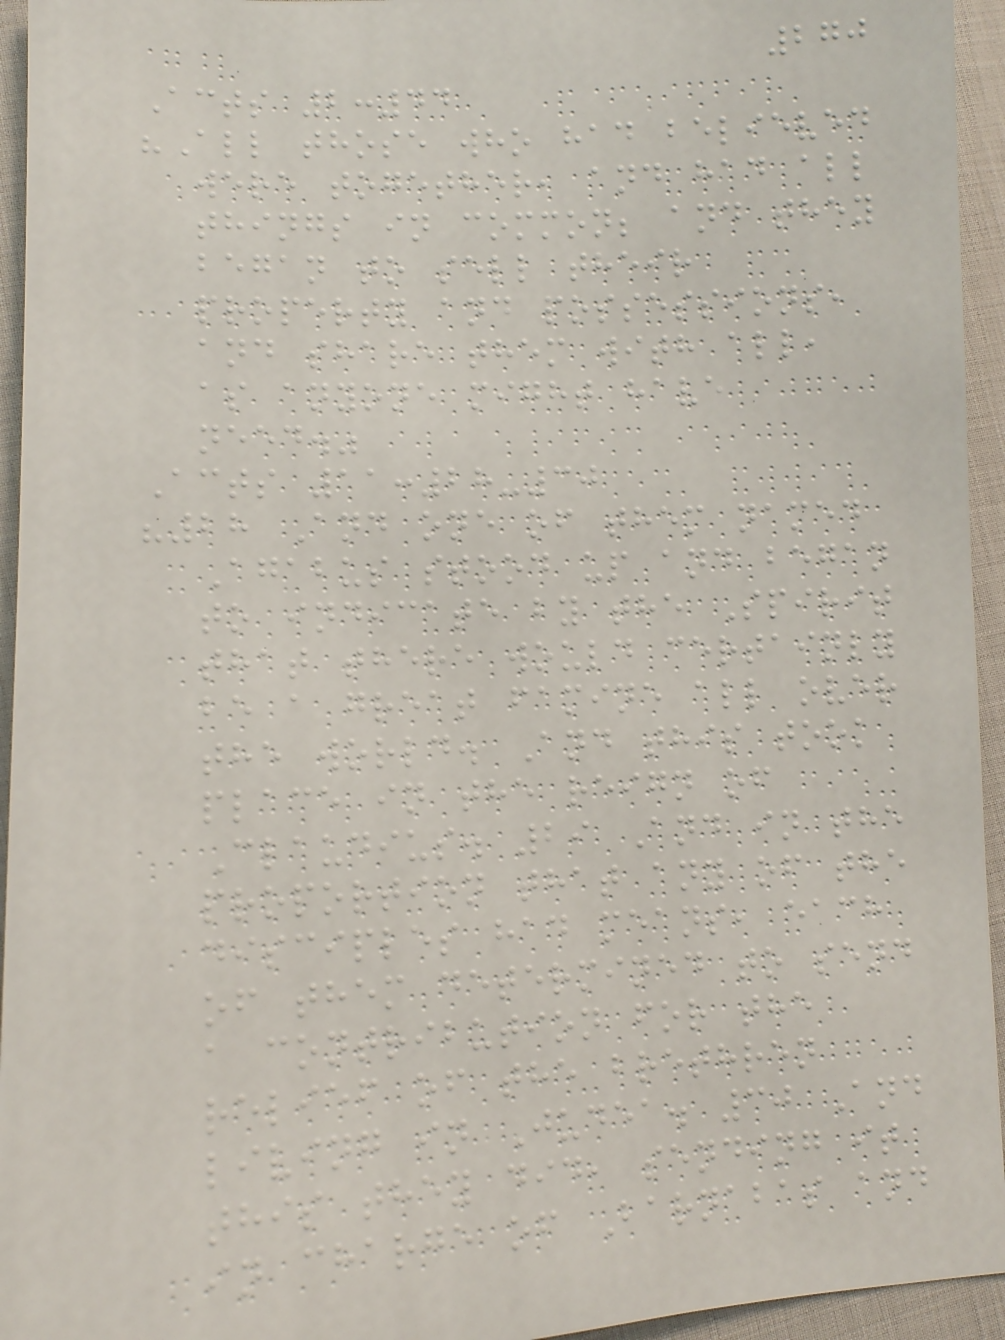270
Acts 2:44
"All those who had believed
were together, and had all
things in common; and they
began to sell their
property and possessions,
and share them with all,
as anyone might have
need."
Acts 11:28-30
"28 And one of them named
Agabus stood up and began
to indicate by the Spirit
that there would certainly
be a great famine all over
the world. And this took
place in the reign of
Claudius. 29 And in the
proportion that any of the
disciples had means, each
of them determined to send
a contribution for the
relief of the brethren
living in Judea. 30 And
this they did, sending it
in charge of Barnabas and
